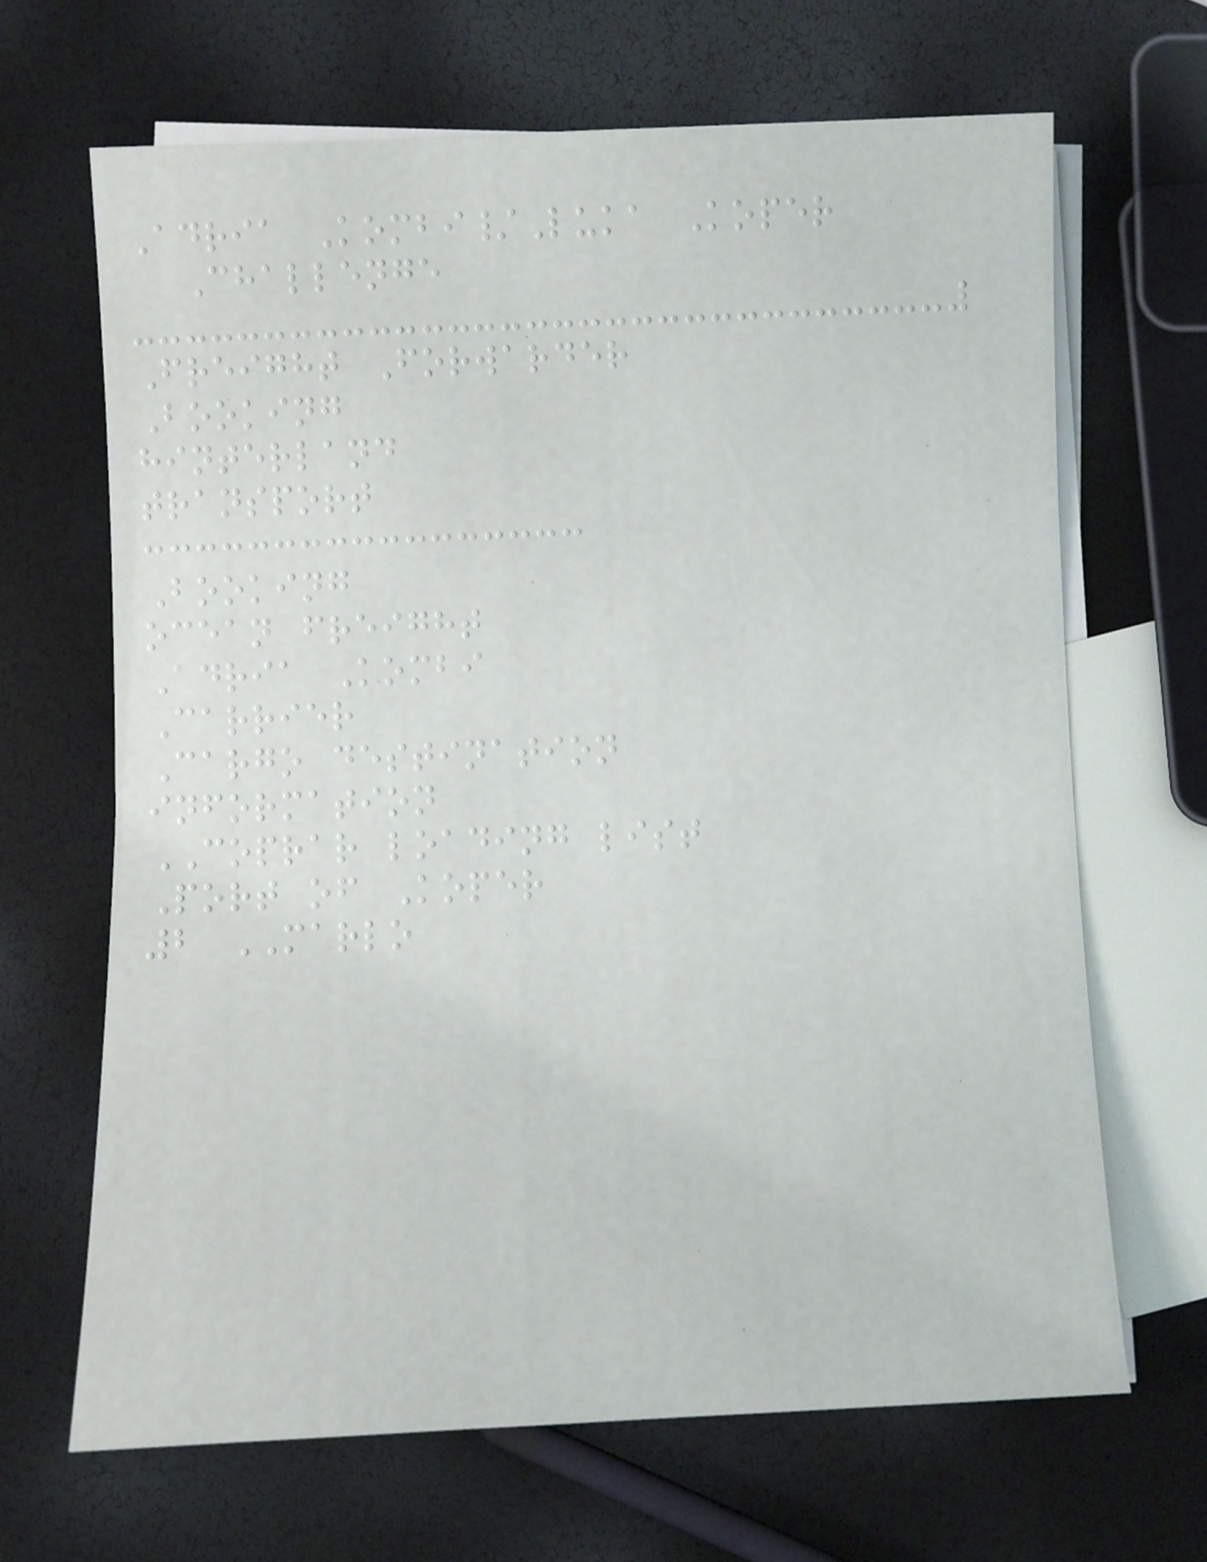Adria Kombi/Luka Koper
Challenge
Freight Forwarder
Booking
hinterland
transport
Booking
ocean freight
Adria Kombi
Carrier
Cargo destination
information
COPRAR loading list
Port of Koper
2 MARLO
